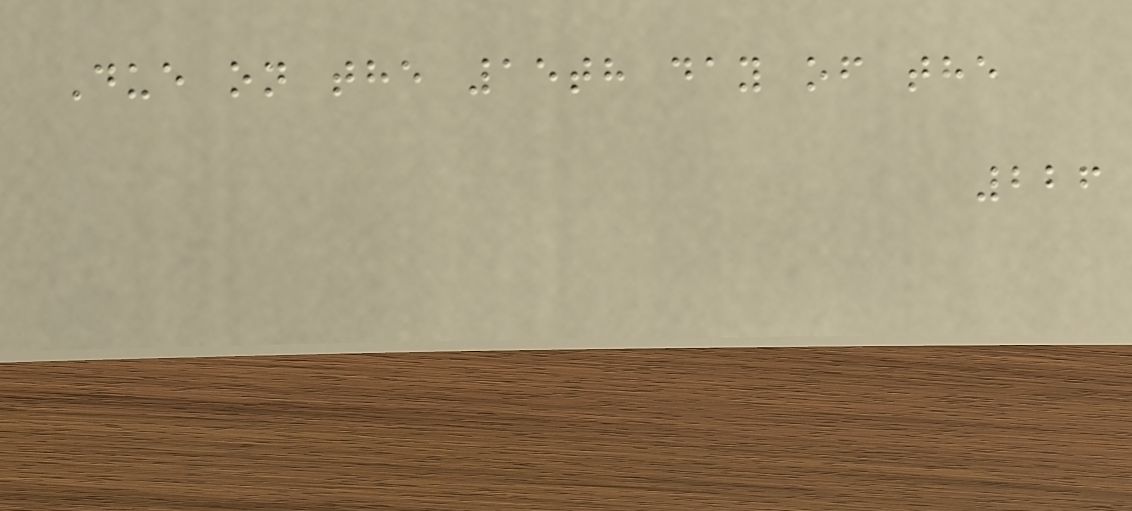Due on the 15th day of the
226
